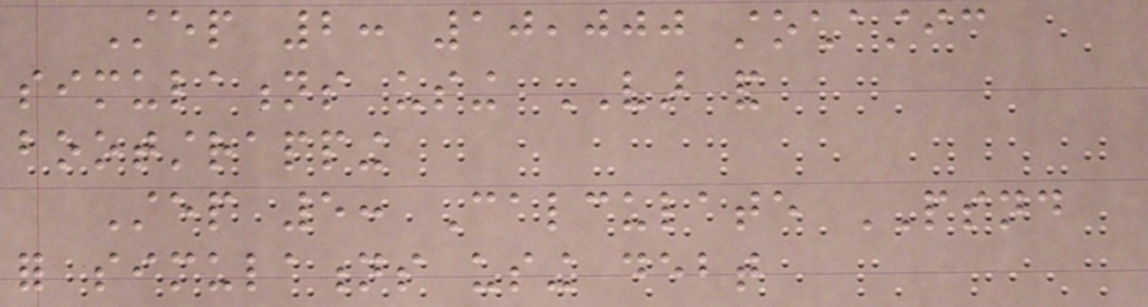Step 2: 10,000 stochastic
simulations using VAR and
bootstrapping
Step 5: Calculate PSND
for simulations using debt
